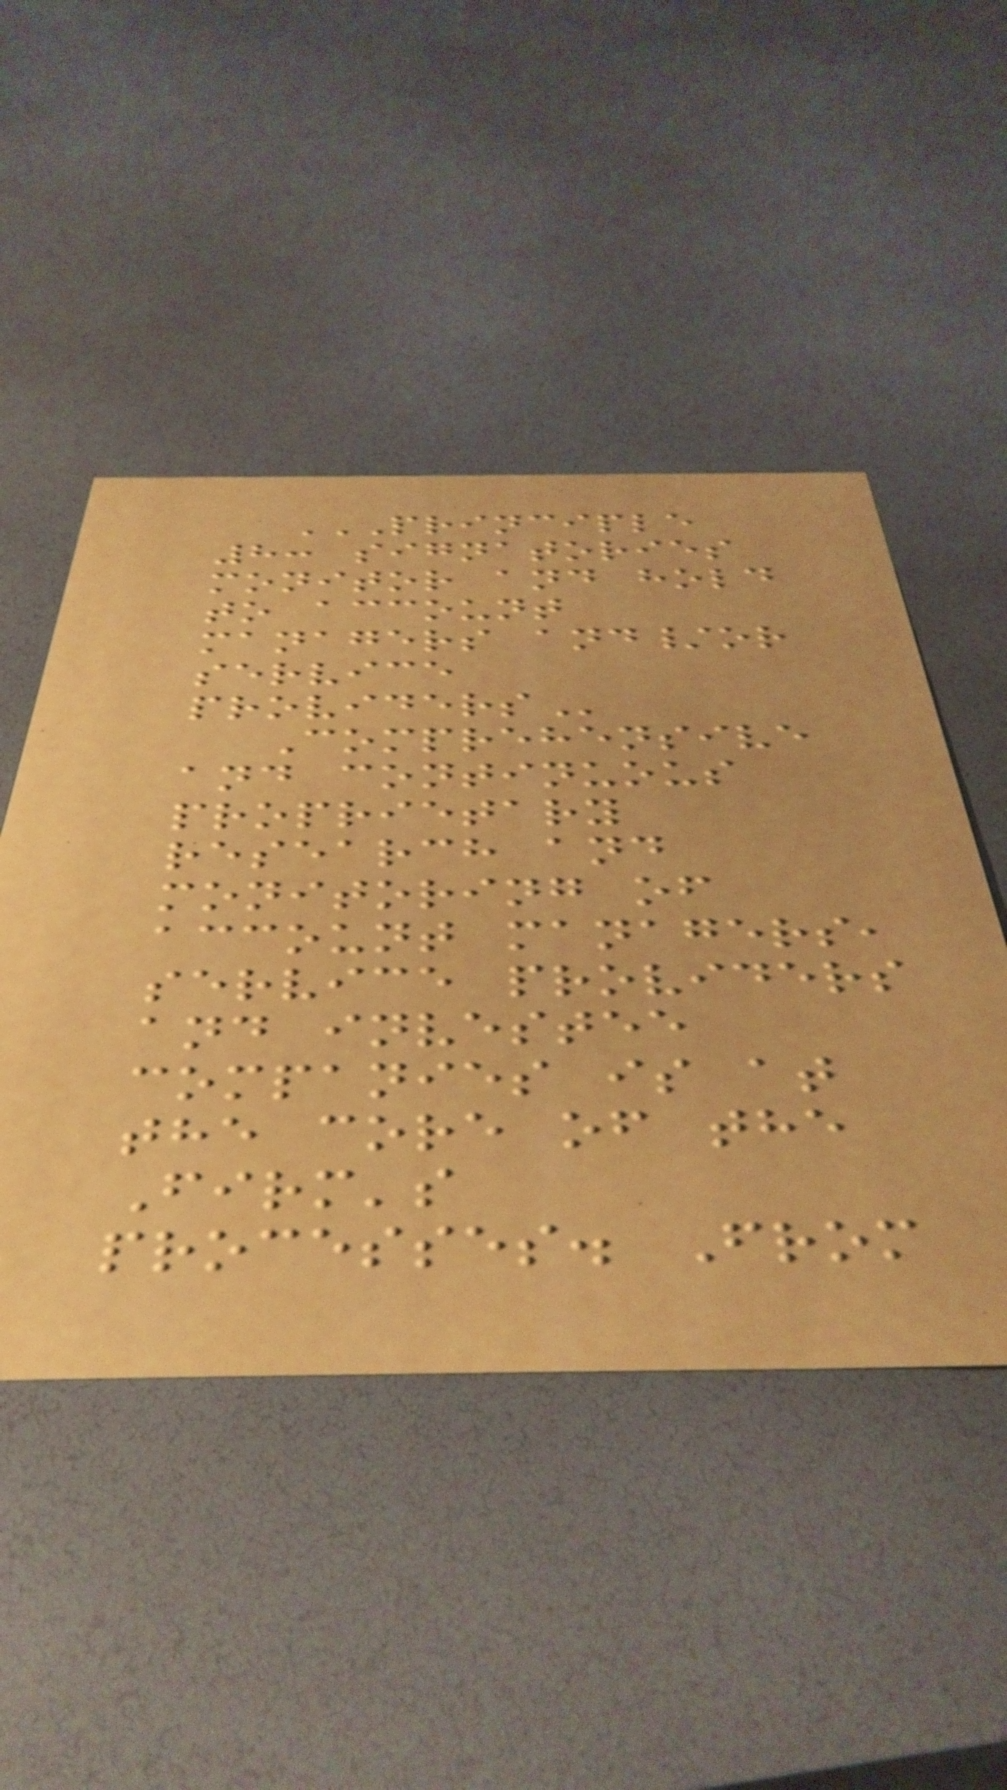PRINCIPLE
8: SIGNATORIES
MONITOR AND HOLD
TO ACCOUNT
MANAGERS AND/OR
SERVICE
PROVIDERS
Comprehensive
and continuous
proprietary
research and
monitoring of
account managers,
service providers
and investee
companies is at
the core of the
Firm's
processes. From
